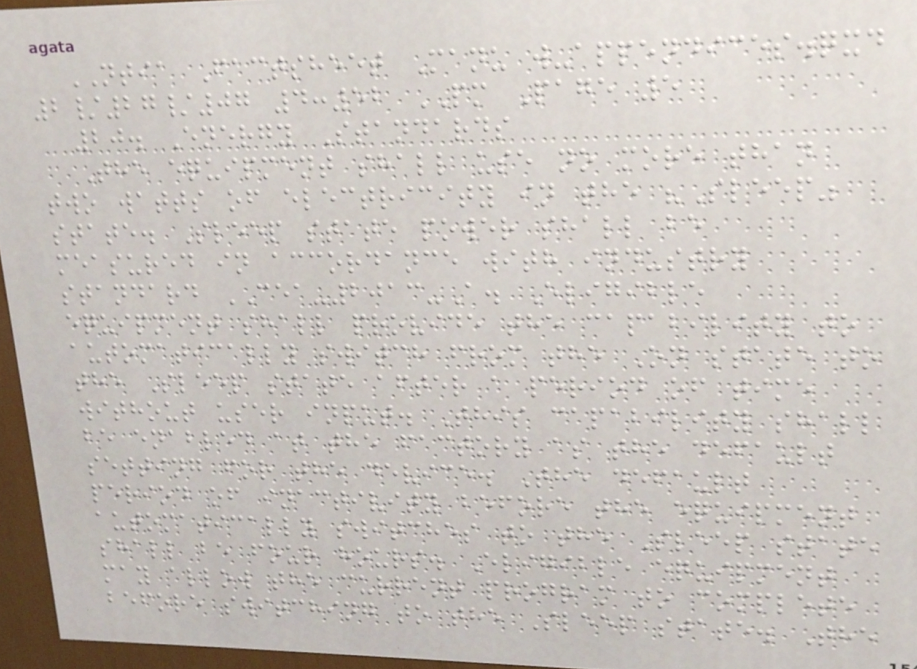NTIA Factsheet Manu w-appendices.qxd
2/27/07 4:52 PM Page 5
20. Energy Standards
The equipment shall use no more than
two watts of electricity in the "Sleep"
state. Sleep state power shall be
measured in accordance with industry
standard CEA-2013-A. Eligible
equipment shall provide the capability to
automatically switch from the On state to
the Sleep state after a period of time
without user input. This capability shall
be enabled at the factory as the default
setting for the device. The default
period of inactivity before the equipment
automatically switches to the Sleep state
shall be four hours. Eligible equipment
may allow the current program to complete
before switching to the Sleep state. The
